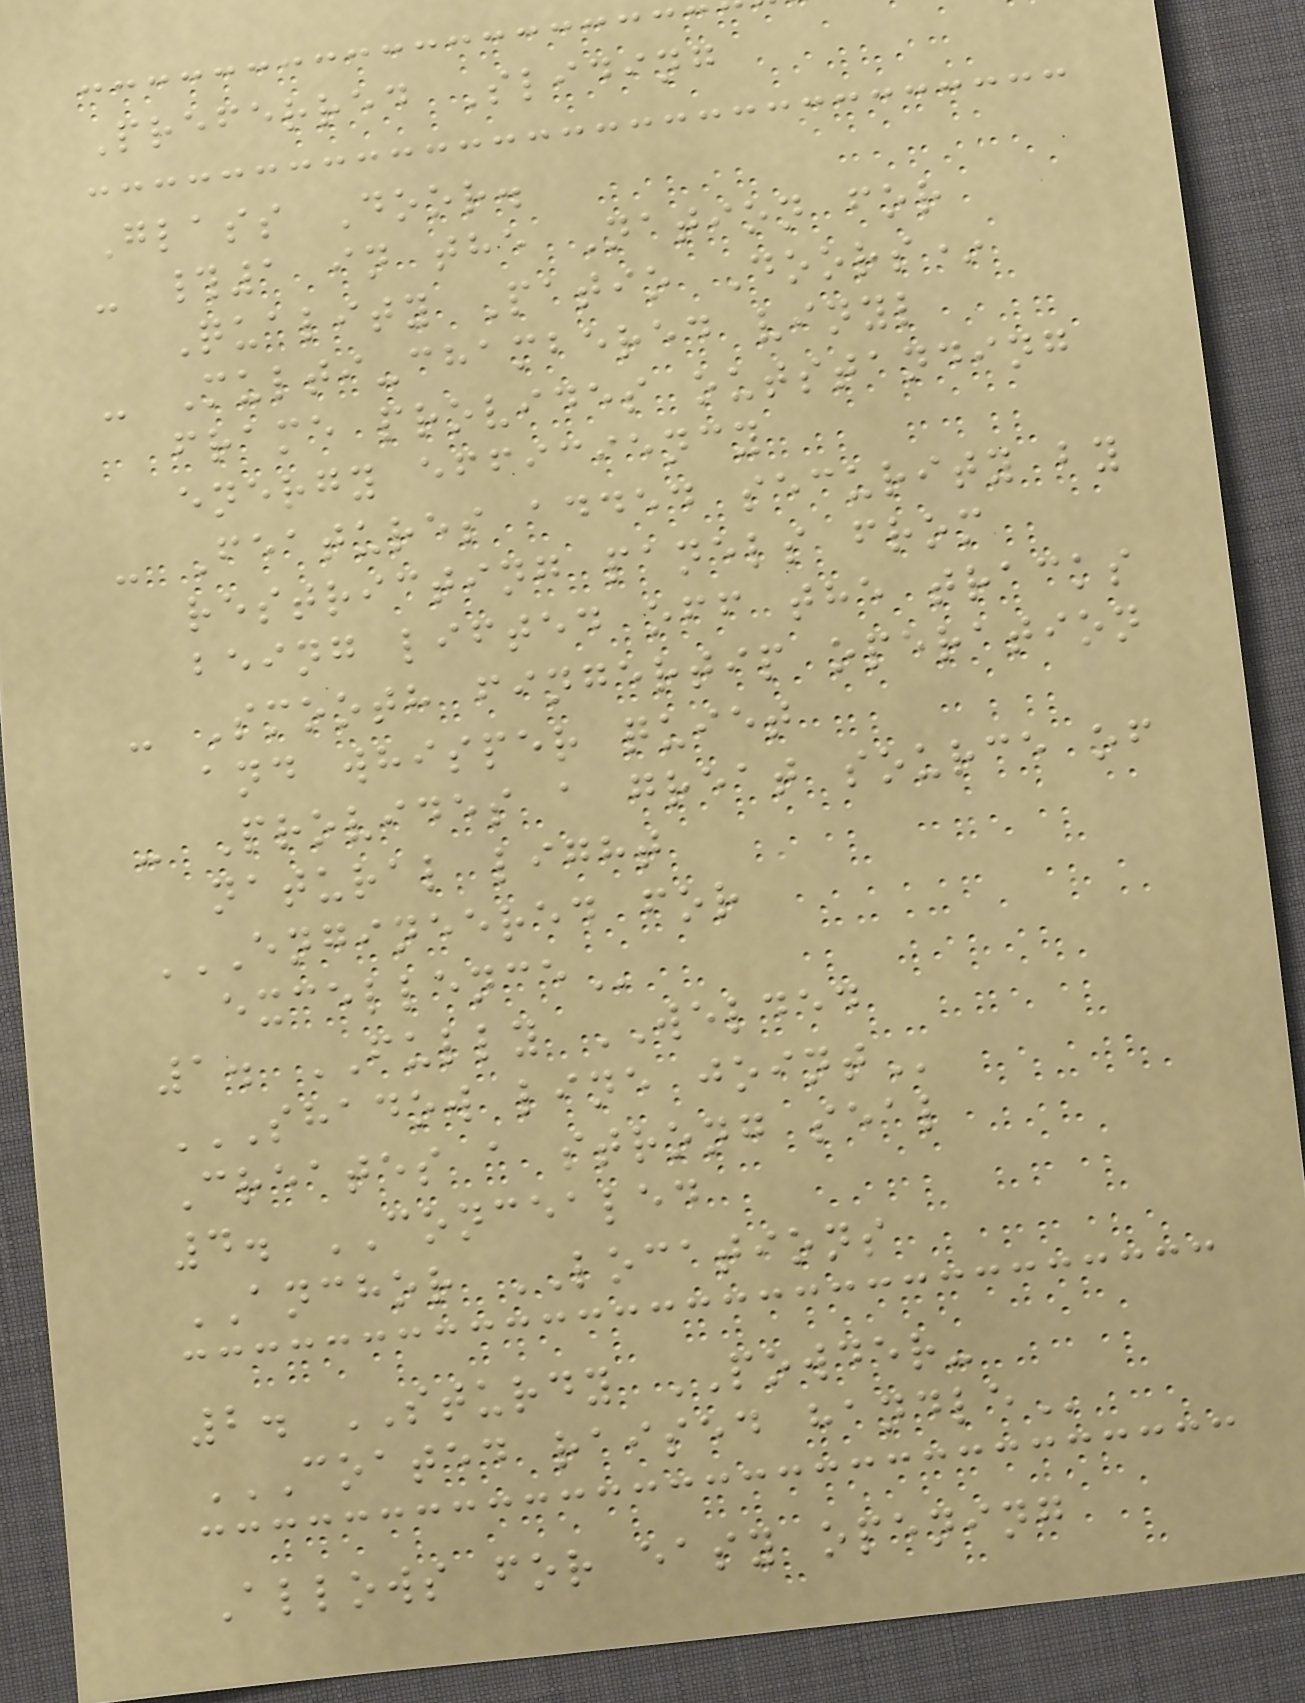Preferred Sliding
Glass Door.
- #1 in the Nation for
Quality Patio Doors*
- Multi-chambered vinyl
frame provides outstanding
energy efficiency
- Features added security by
restricting panels from
being lifted off the tracks
- Smooth fingertip operation
and whisper quiet
- Provides a great source of
natural light
ENGINEERED FOR
EXCELLENCE
1. FULLY WELDED
SHADOW LINE JOINT
Creates a strong seal
4. CONCEALED
ANCHOR LOCATIONS
2. STURDY POWDER-
COATED RAISED HANDLE
Allows for easy opening
